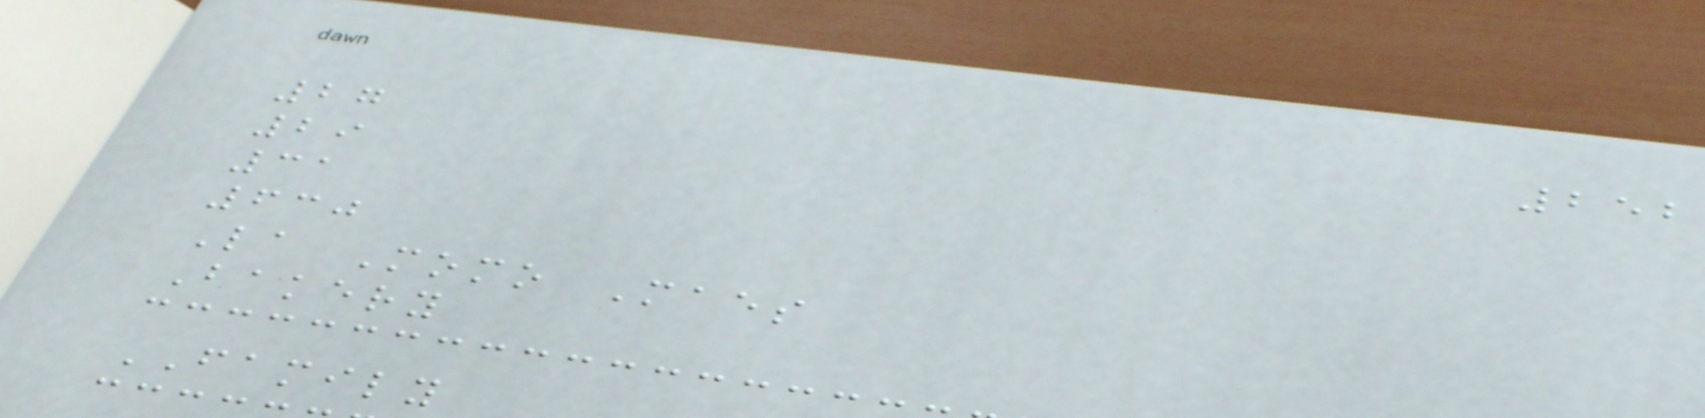252
27
29
31
630
La Momo Maes
Bakery
FAMILY
